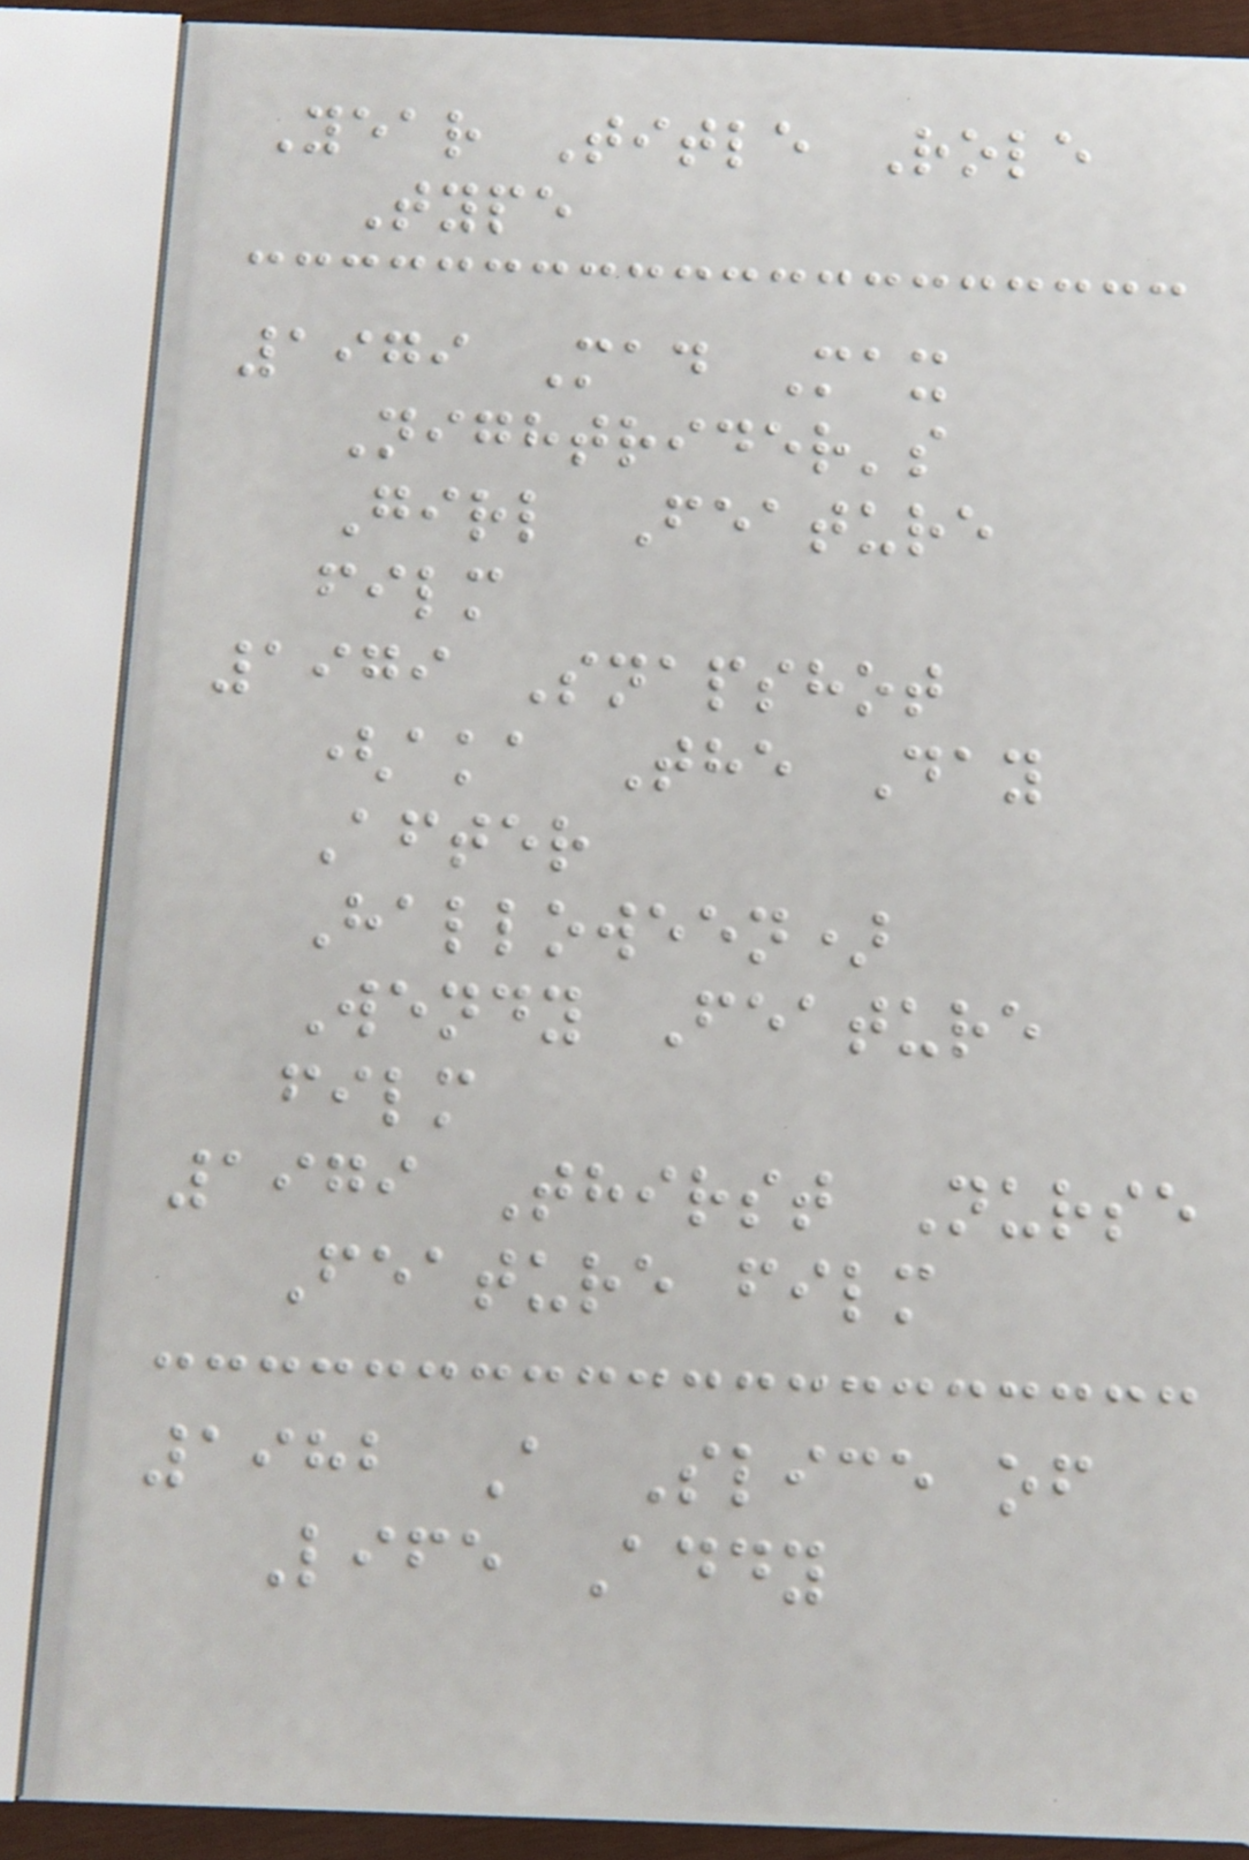Year Title Role
Type
1979 Mad Max
Nightrider's
Girl Feature
film
1979 Snapshot
(aka The Day
After
Halloween)
Wendy Feature
film
1979 Thirst Nurse
Feature film
1982 A Slice of
Life Addy
